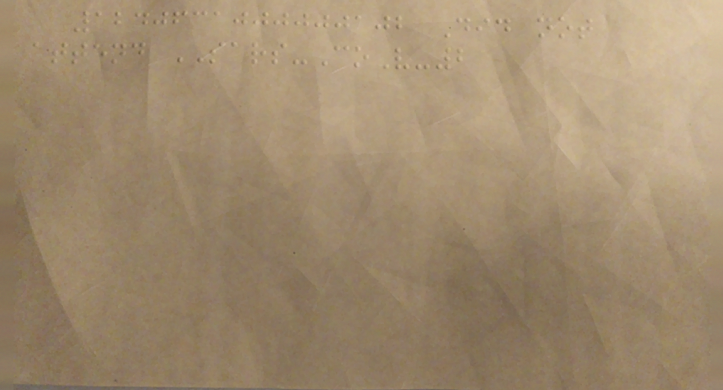1240631000000102 Did not
attend SARS-CoV-2
